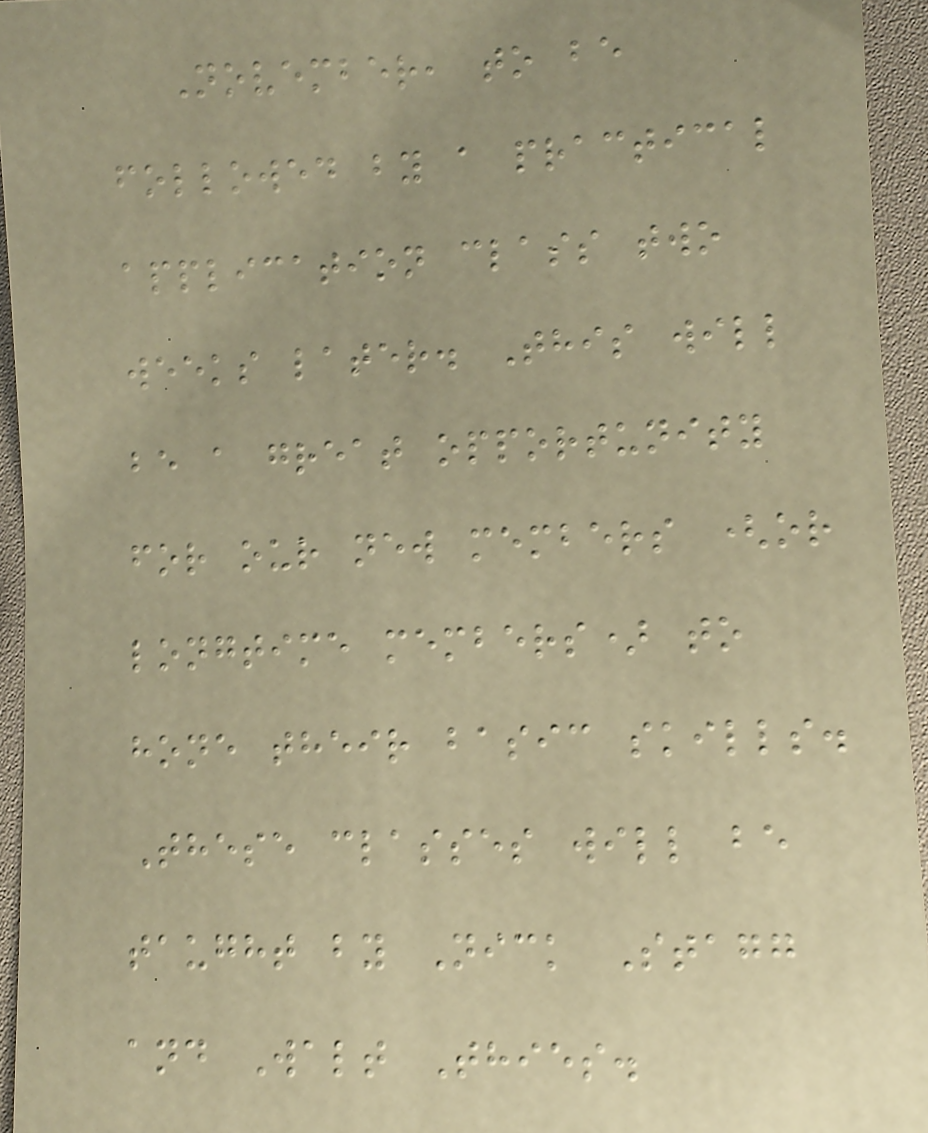November, to be
followed by a practical
application class two
weeks later. This will
be a great opportunity
for our new members (or
longtime members) to
hone their basic skills.
These classes will be
taught by Nick Stagg
and Walt Thies.
